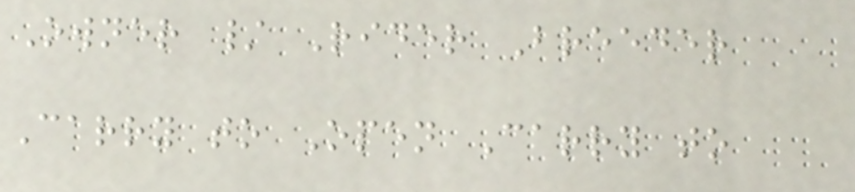Owner / Rider Breeder
Carry to Open Carry to
